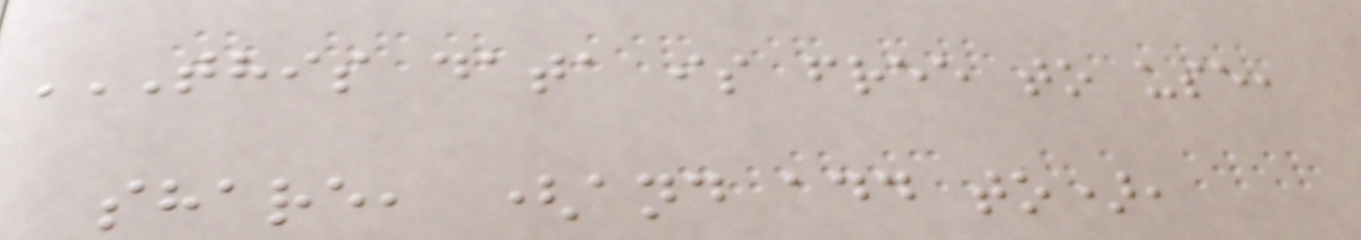THIS DATA IS FREE TO USE,
SHARE, (AND ADD TO),
